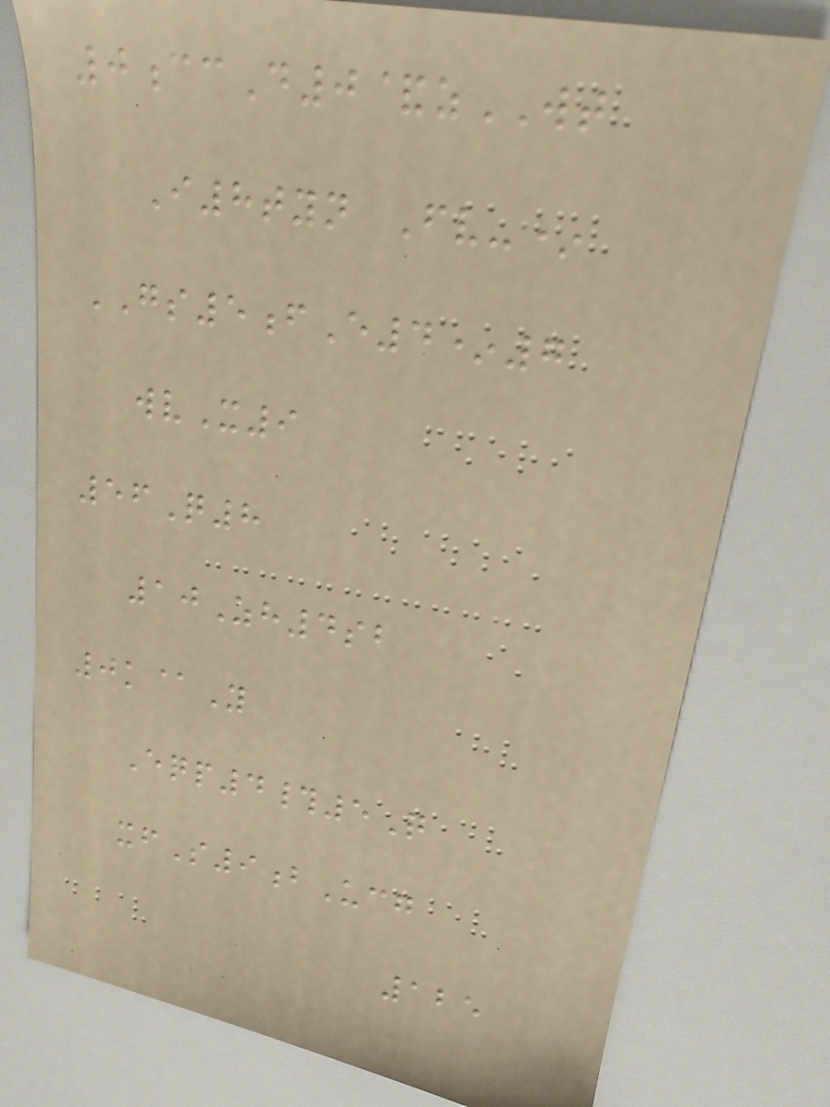0ccD0&zWT
I8tyn Fv-*
GS5fE4*7
wvX9
56Q8
10Zh4sb
0k@Y
Eqp4#5Q
xfS9bUcg
125
